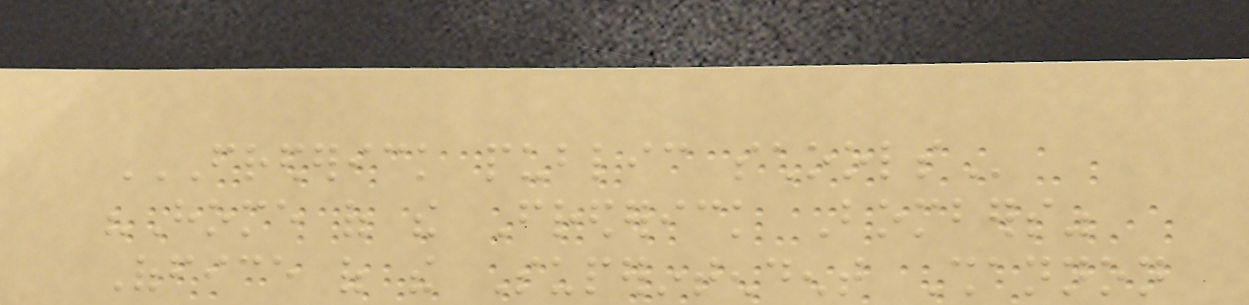FREDERICK PUBLIC SCHOOLS
"Home of the Frederick Bombers"
Office of the Superintendent Shannon
